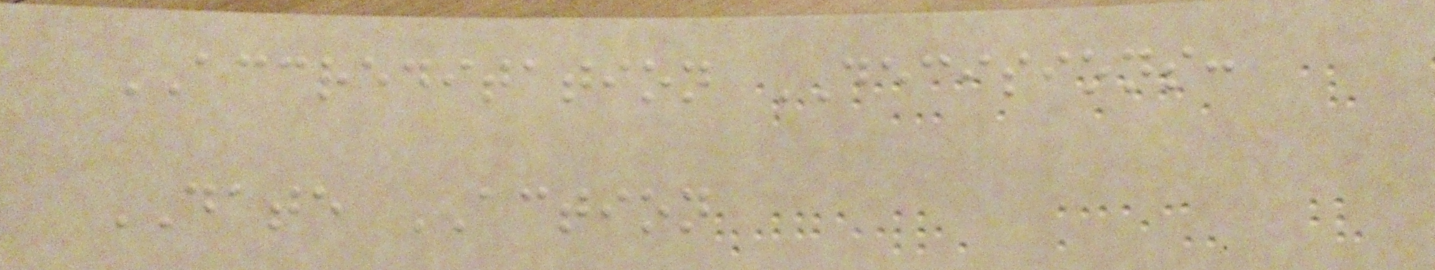ACCREDITATION DECISIONS:
DATE ACTION
